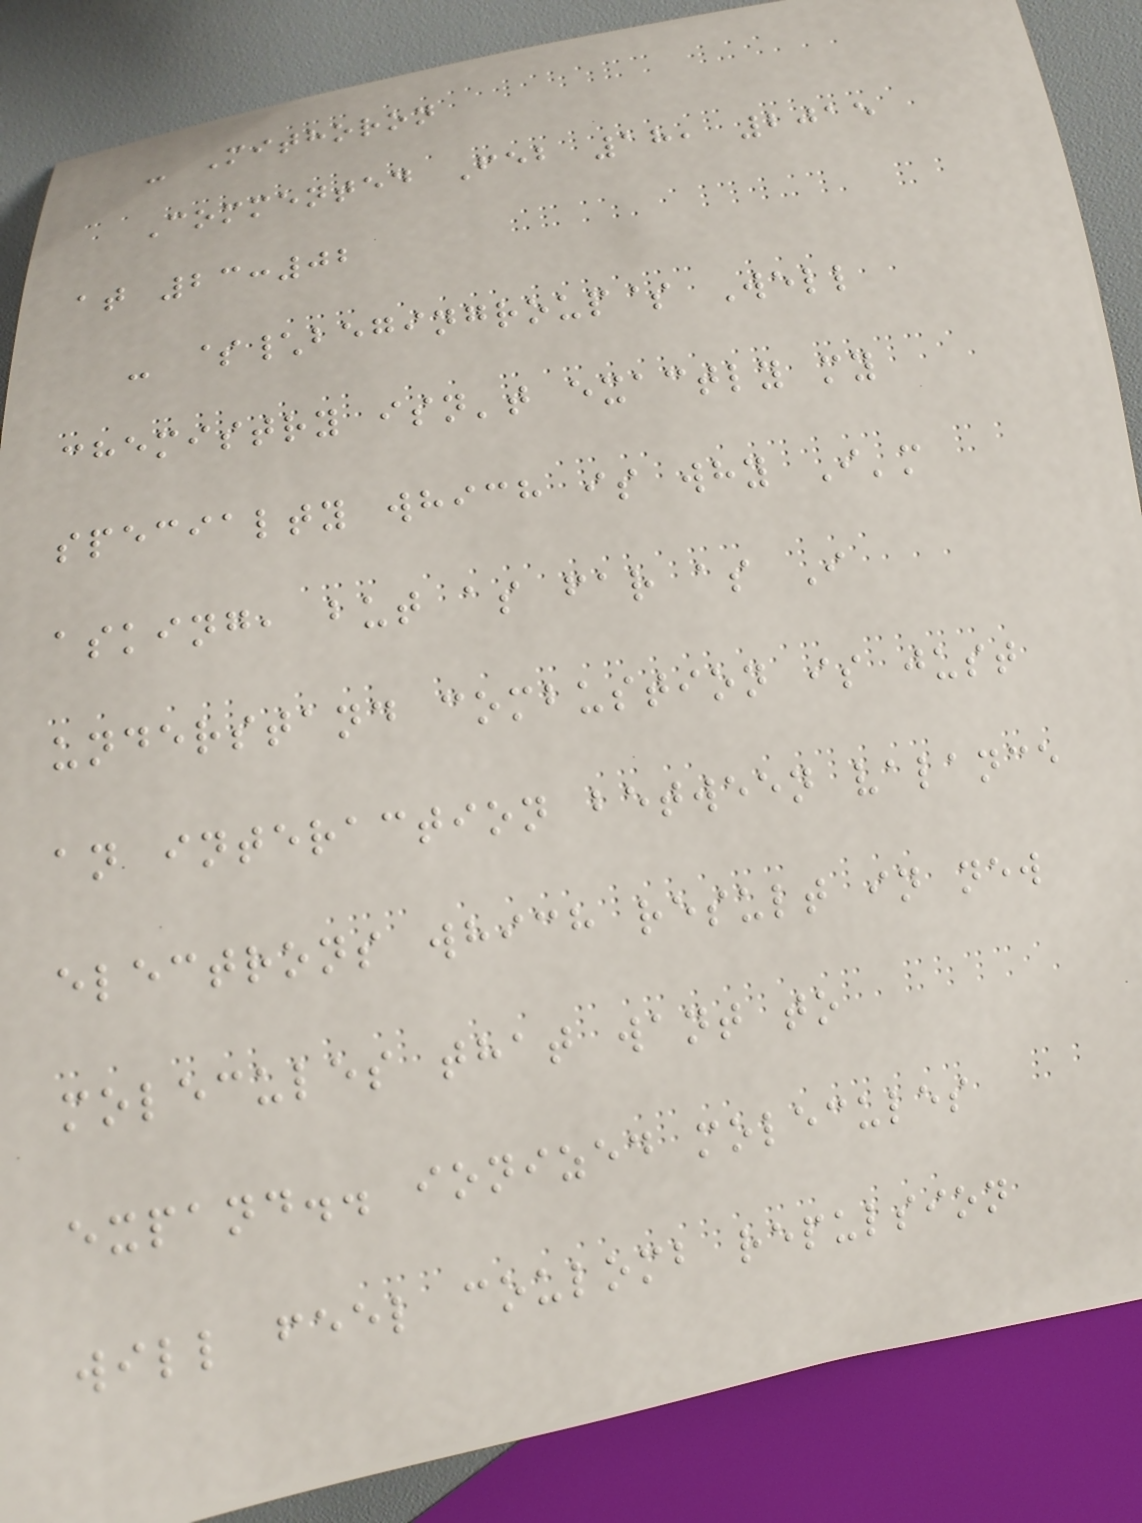- Mithoron
Commented Feb 18, 2015
at 23:02
- $\begingroup$ Well
chemistry isn't exactly my
specialty which is why I'm
asking, but as far as I
understand combustion is just
an interaction between valance
electrons which result in new
molecules that want to
expand.. ionized molecules
will feel coulomb repulsion
